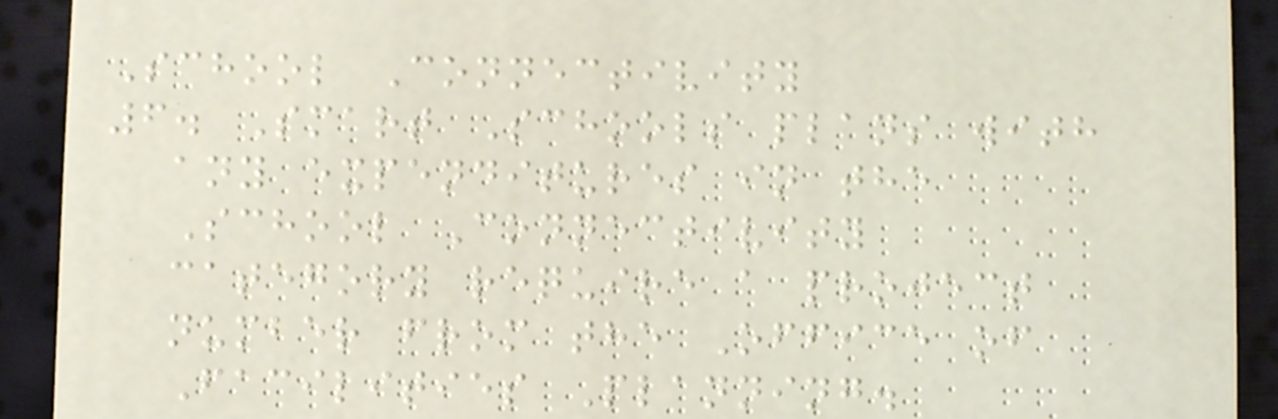School Connectivity
6. Smart Schools plans with
any expenditures in the
School Connectivity
category require a project
number from the Office of
Facilities Planning.
